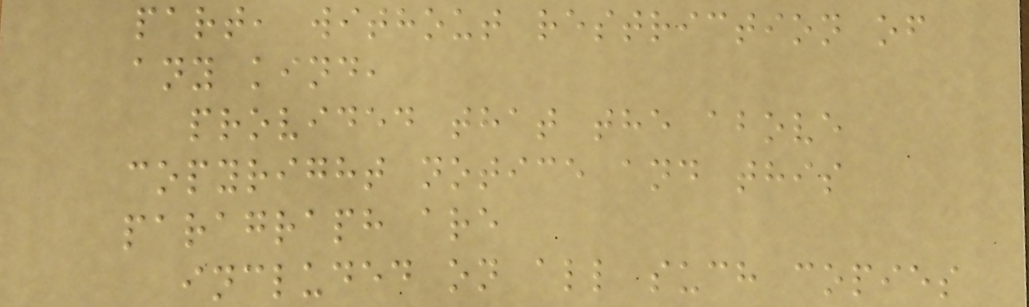part, without restriction of
any kind,
provided that the above
copyright notice and this
paragraph are
included on all such copies
